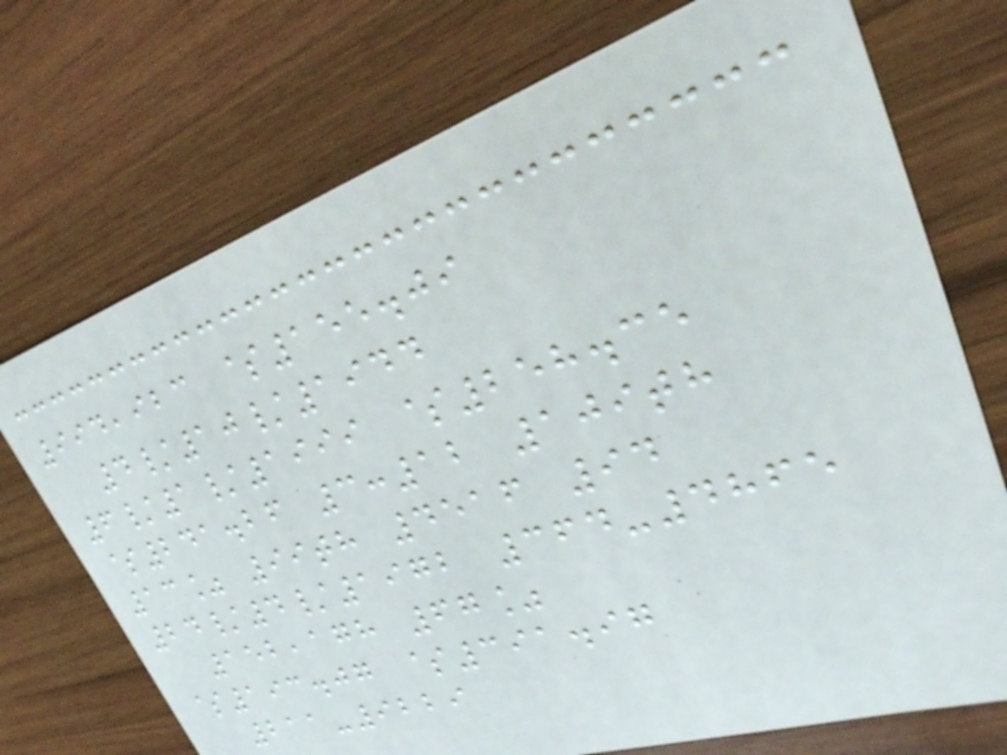994,923 $155.09
4/10/1944
6/1/1999 $258.35
$241.26 3:12 109th
13% 99th 4516 94
24/4/1972 364-4865
152,178 67%
$193.07 $391.97
211-9229
